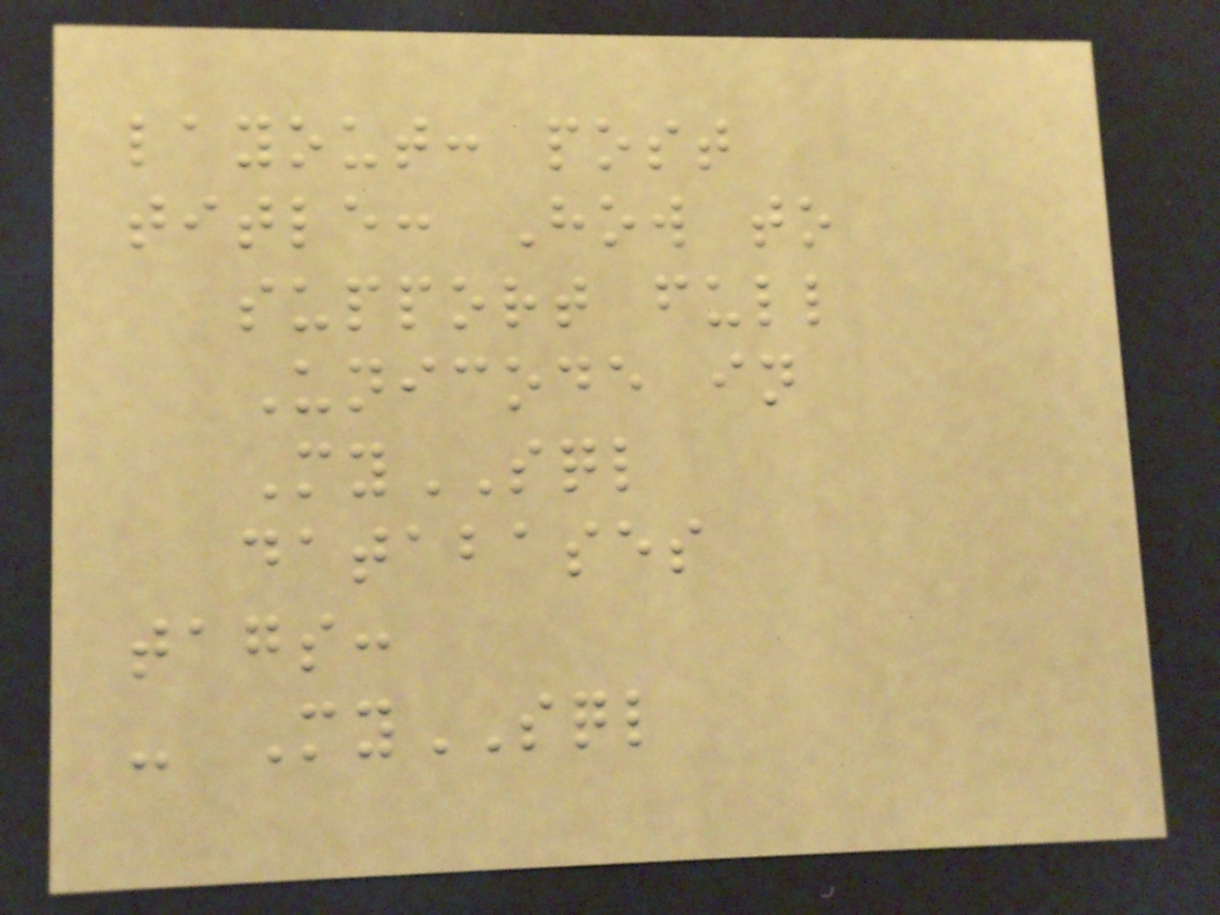layout: post
title: How to
support full
Unicode in
MySQL
databases
tags:
- MySQL
